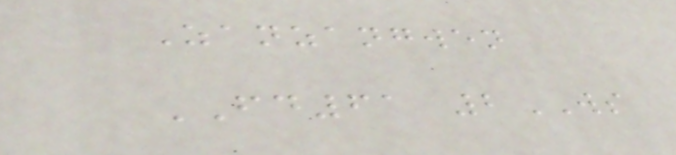Zanzangwen
FD61 2WS
